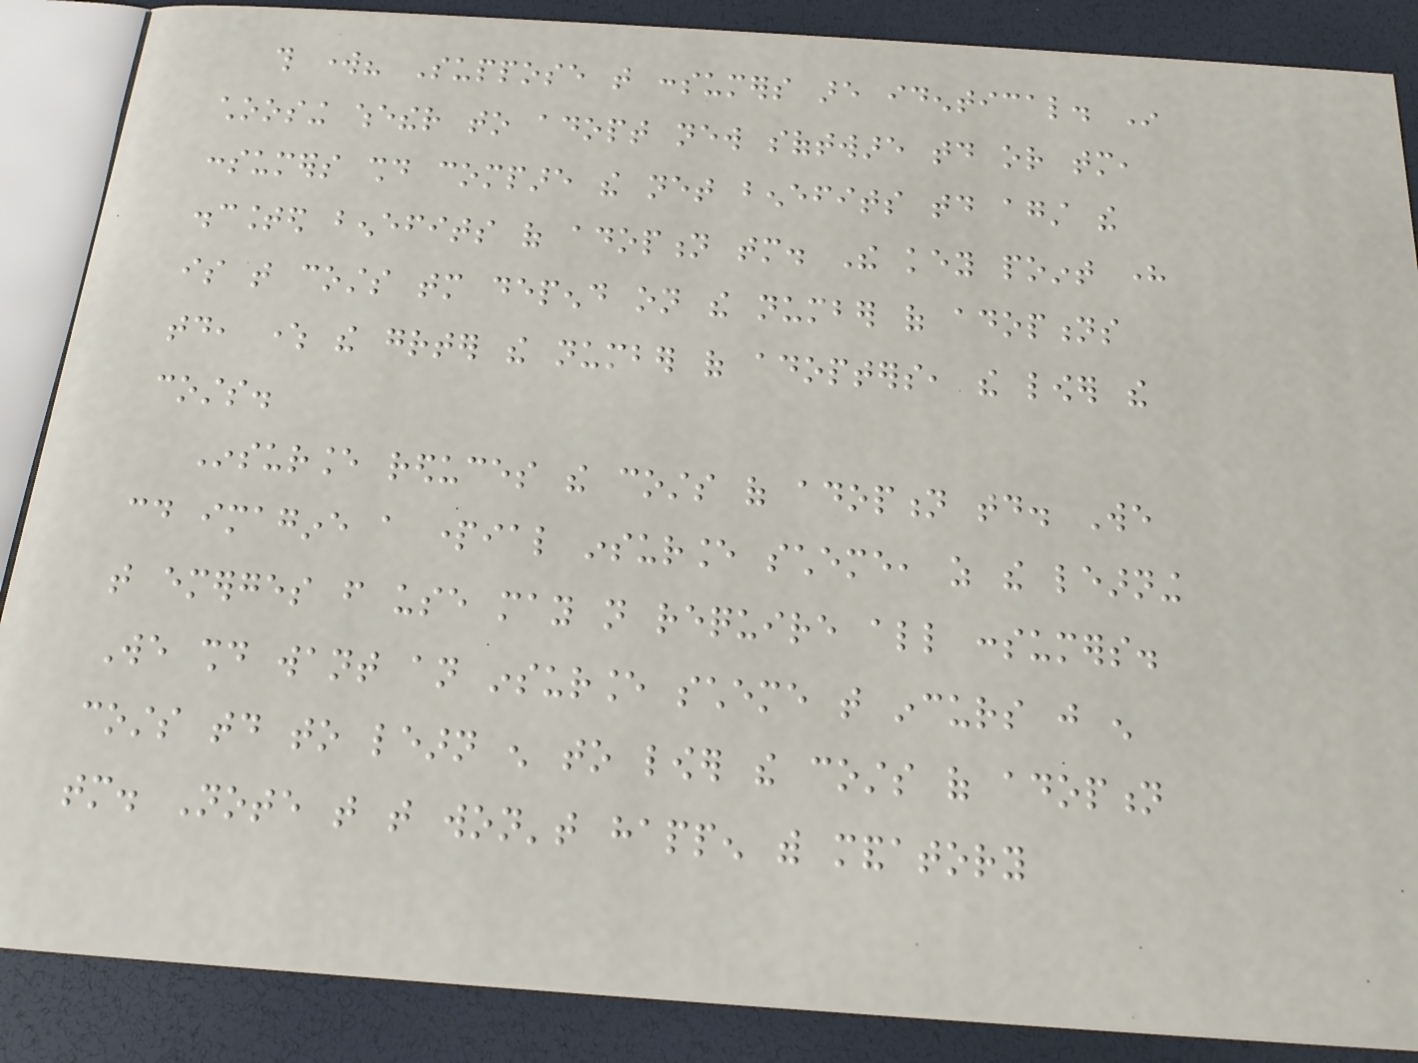this work? Suppose that consumers are identical. In
choosing whether to adopt new software today or tomorrow,
consumers should compare the net benefits today against the
discounted benefits of adoption tomorrow. The key point here
is that costs tomorrow depend on the number of adoptions
today, where the greater the number of adopters, the lower the
costs.
Insurance reduces the costs of adoption today. We
could imagine a partial insurance scheme, as the learning
that emerges from use may not require all consumers.
We should want an insurance scheme that incurs just enough
costs today to learn enough to lower the costs of adoption
tomorrow. Note that that won't happen with mandatory
